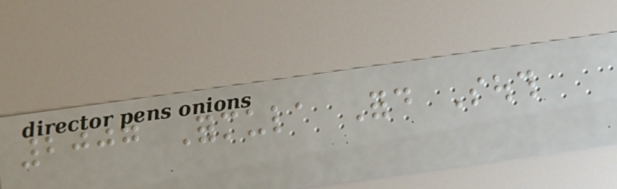2007 Formula Ford South
